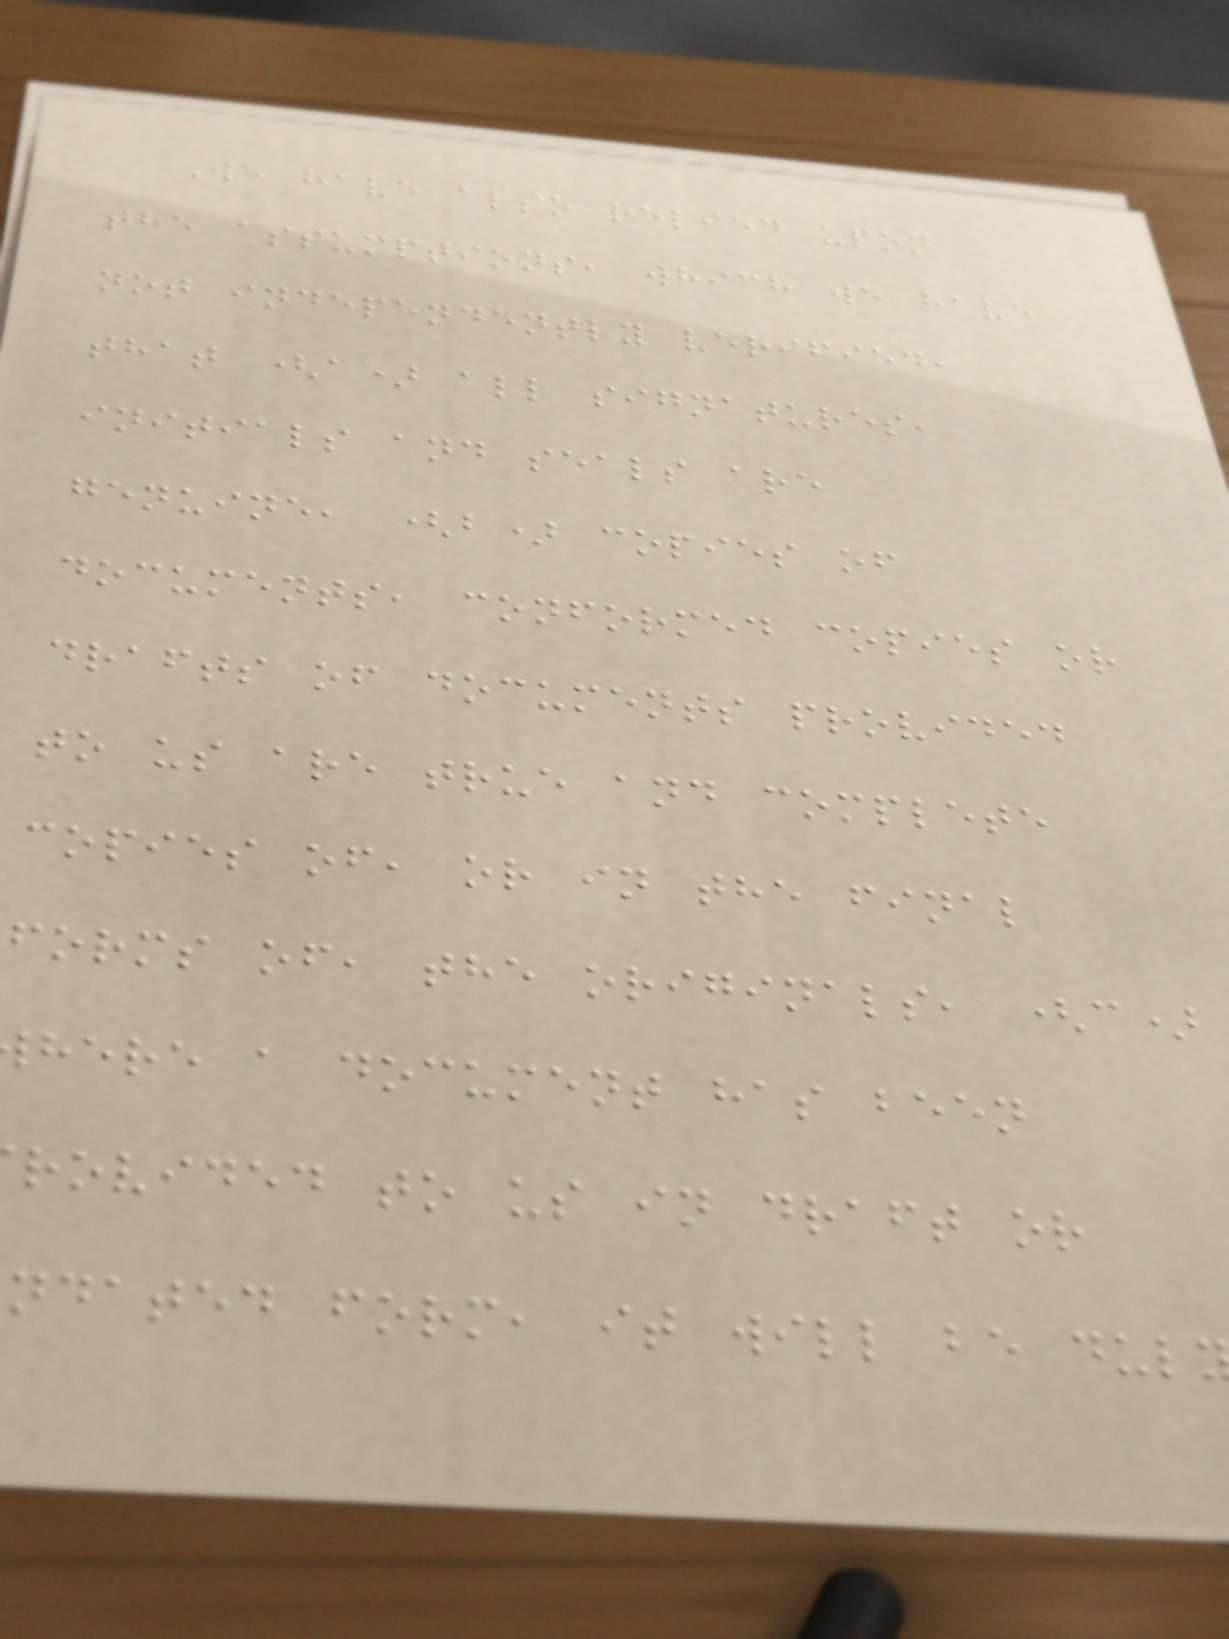We have also relied upon
the assumptions, which we have
not independently verified,
that (a) all signatures,
initials and seals are
genuine, (b) copies of
documents, conformed copies or
drafts of documents provided
to us are true and complete
copies of, or in the final
forms of, the originals, (c)
here a document has been
rovided to us in draft or
ndated form, it will be dul
